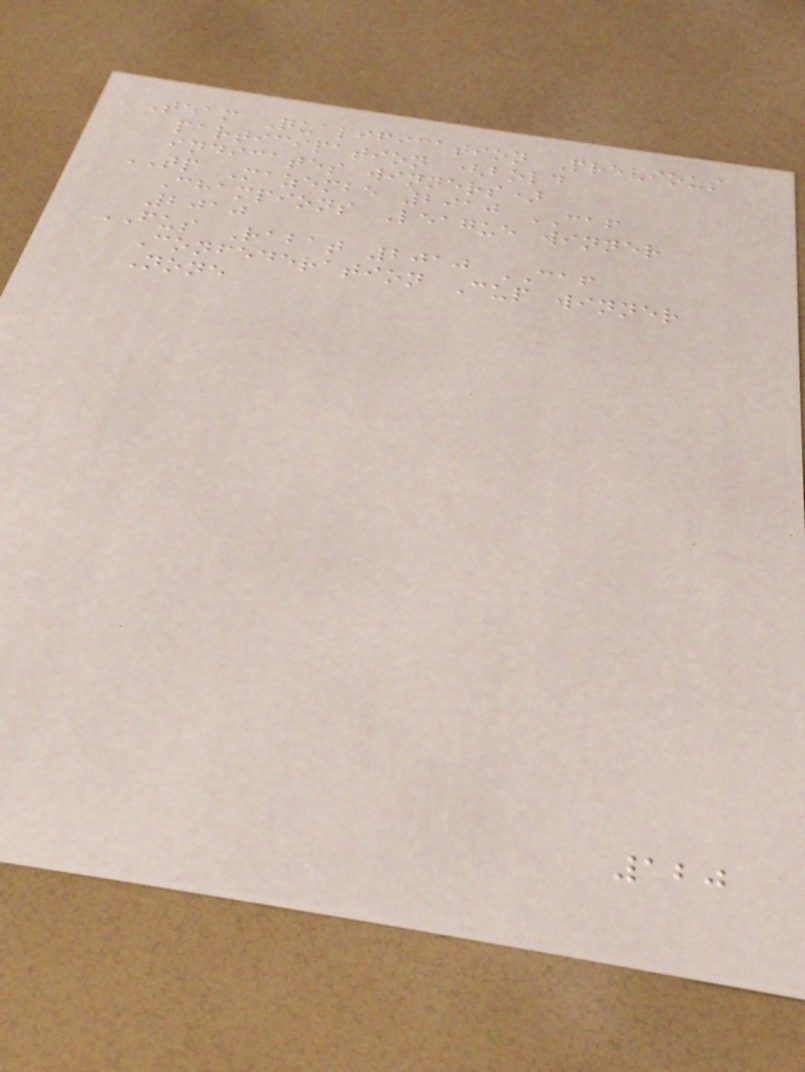Team Qualification Previous
participation (bold
indicates winners)
TP Mazembe 2010 CAF
Champions League winner
2010
FUS Rabat 2010 CAF
Confederation Cup winner
None
120
